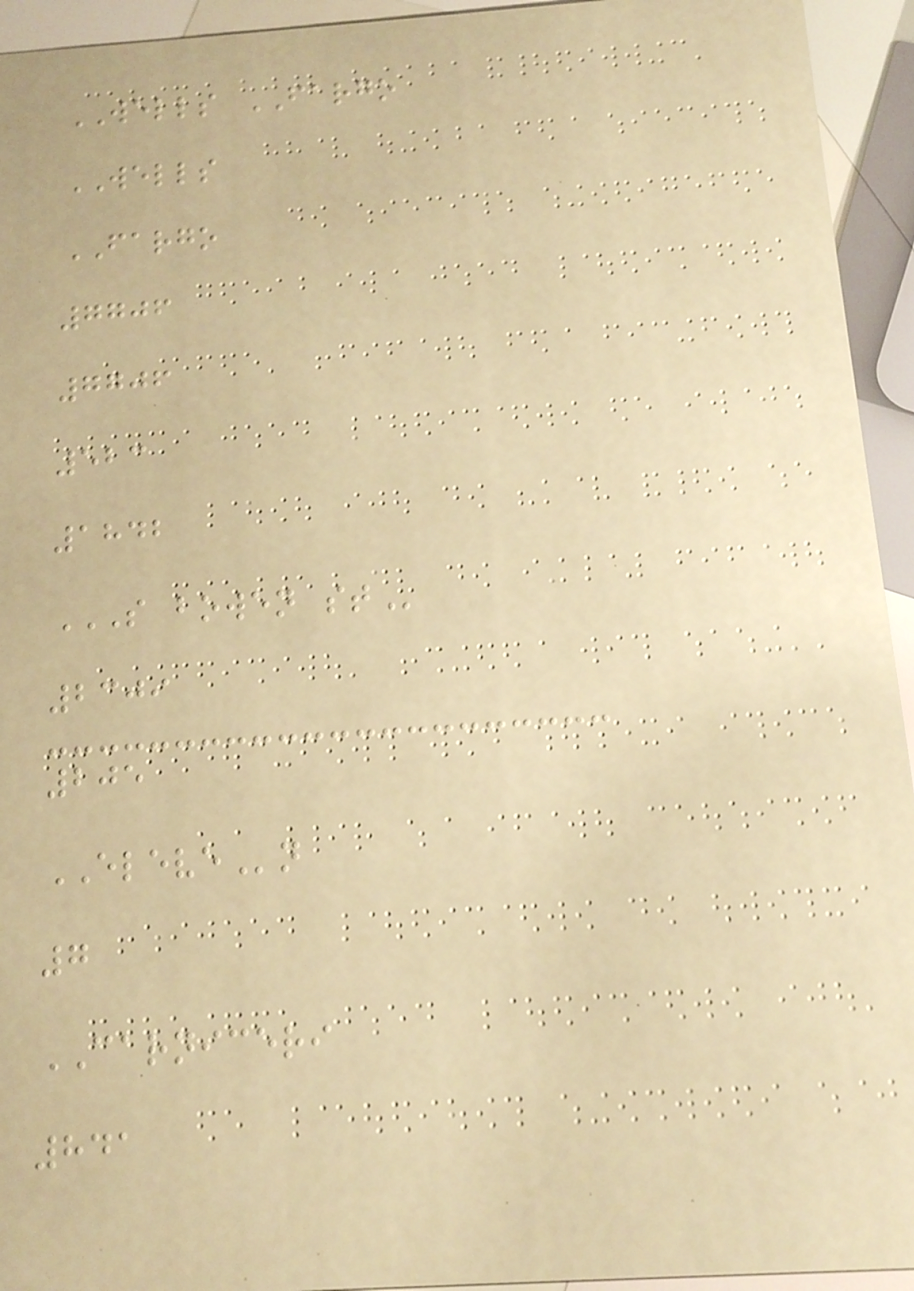WELLS FARGO
WELLS
FARGO
7706
7706
523
1842
S BOWEN ST
2309
205
ELEVEn
7
CARNICERI
841
